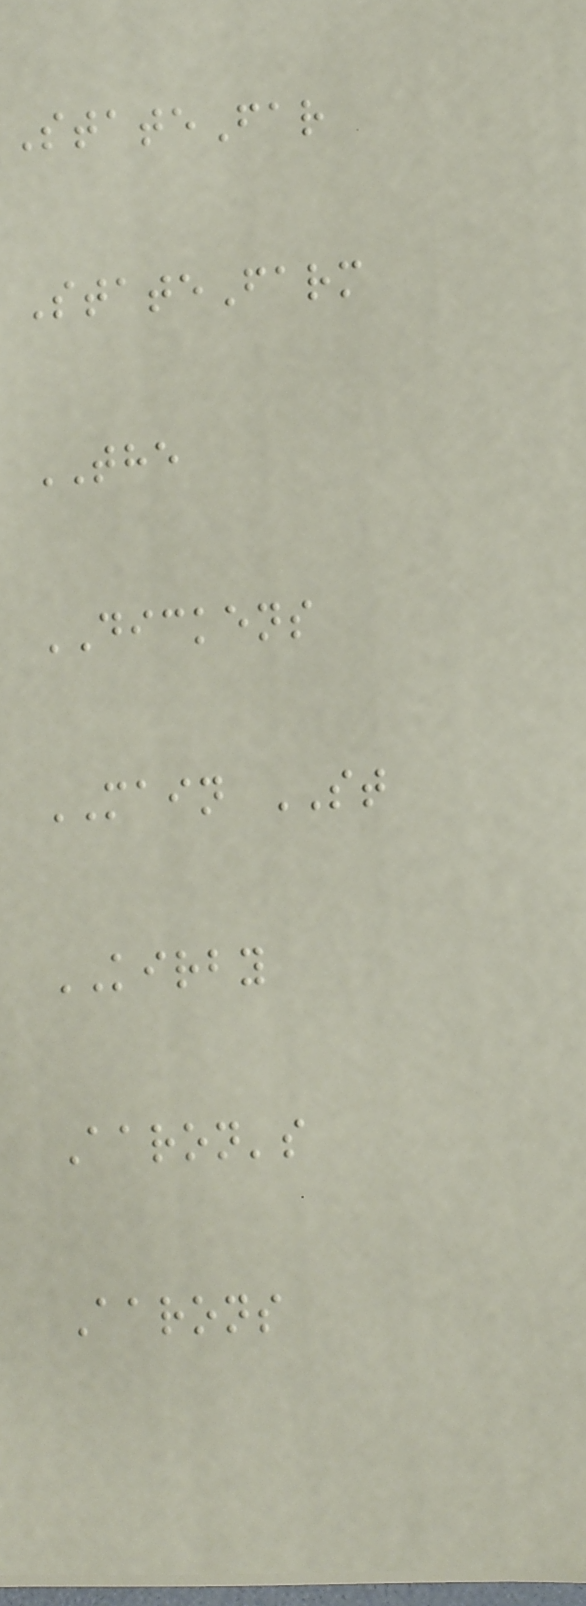StateFar
StateFarm
THE
DICKENS
MAIN ST
KIRBY
Aaron's
Aarons
